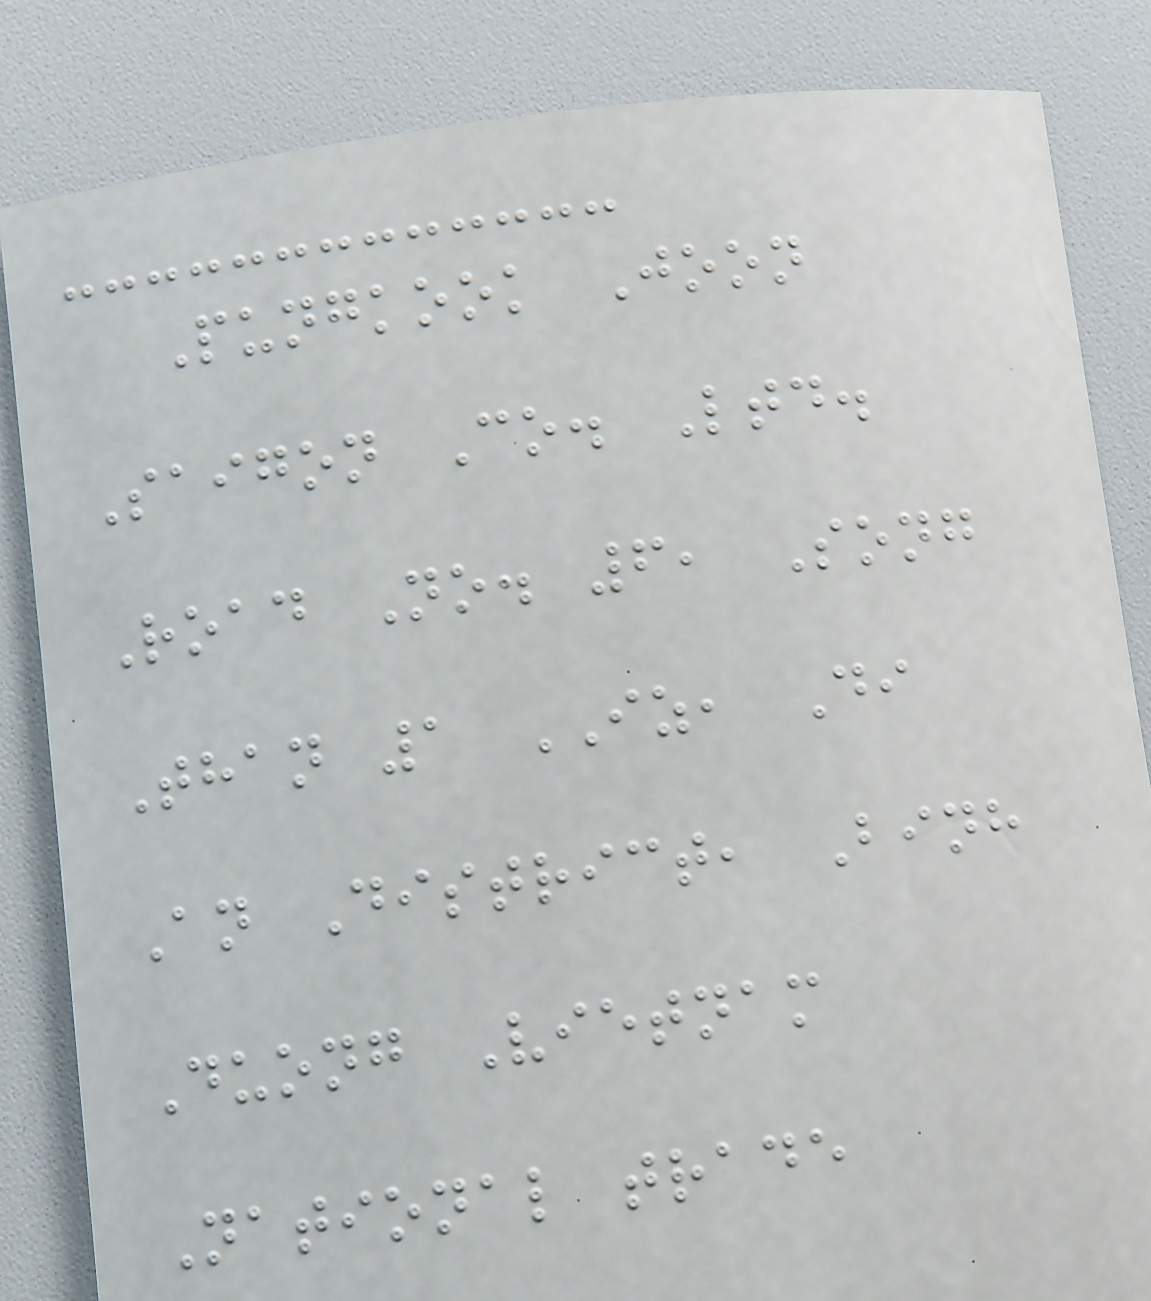Pungkook Joon
Saigon Co. Ltd.
Road No. 6, Song
Than 1 IZ, Di
An District, Binh
Duong Vietnam
National trade
